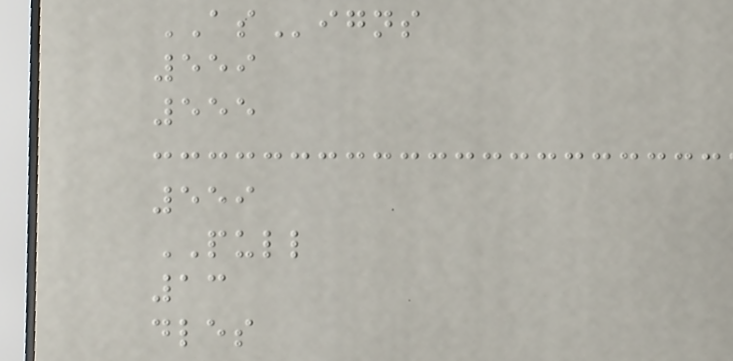ASigns
559
555
559
PULL
13
dles
